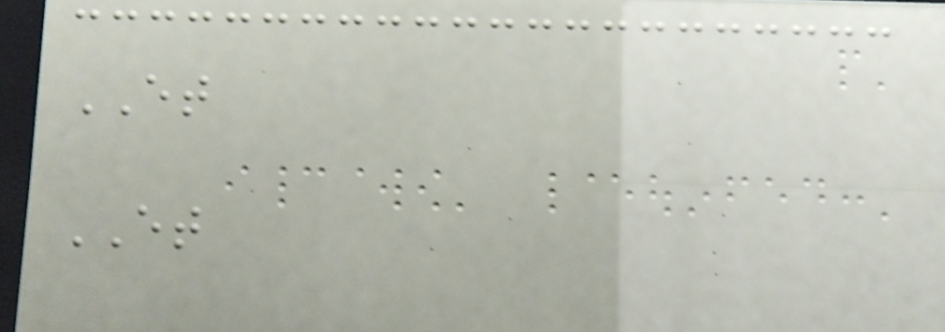ET
ET
